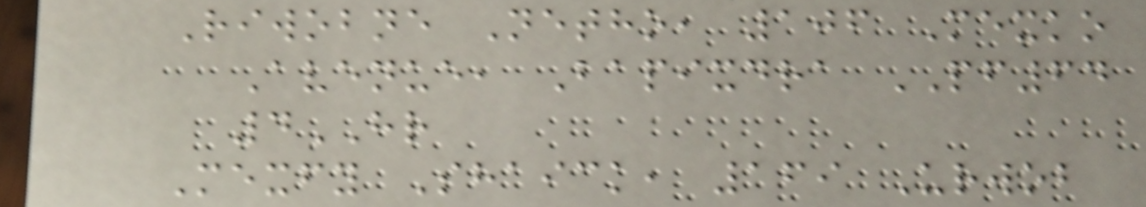Riwobne Netho, 106 Mexko
Avenue, Bapixdra PF64
4HR
Mexfy Shaick, 169 Urwob
